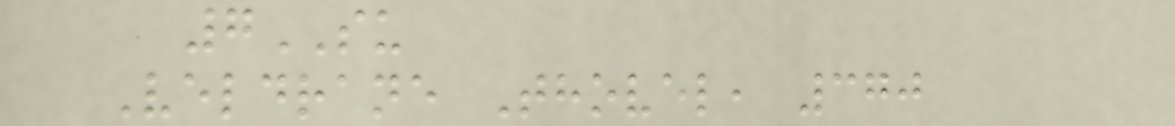7SU
Veldrane Thovel, 370
